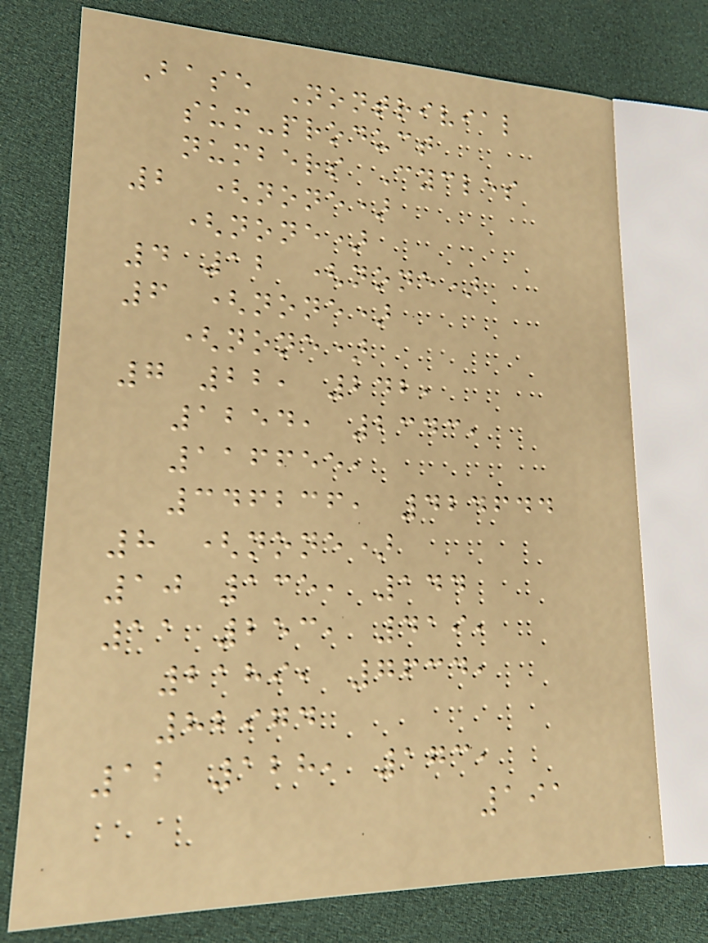Base Nontrivial
sum-product
numbers Cycles
2 (none)
(none)
4 12 (none)
6 (none)
(none)
7 22, 242,
1254, 2343,
116655,
346236, 424644
8 (none)
10 135, 144
11 253, 419,
2189, 7634,
82974
12 128, 173,
191
